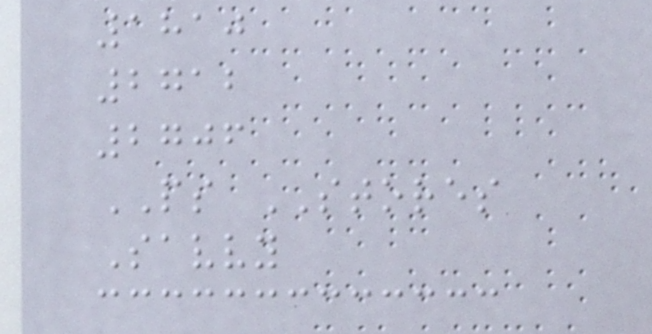1810
2712
2706
PS STORES
Savvy
